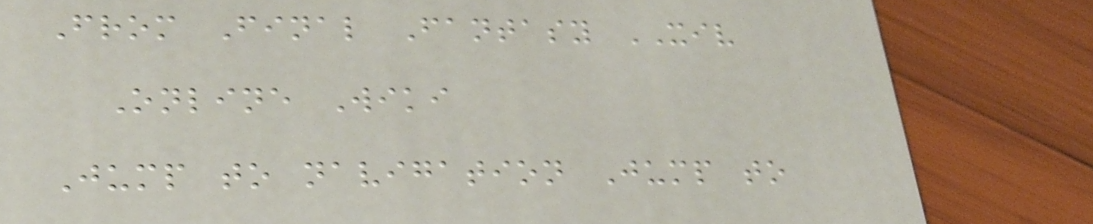From Final Fantasy XIV
Online Wiki
Jump to navigation Jump to
